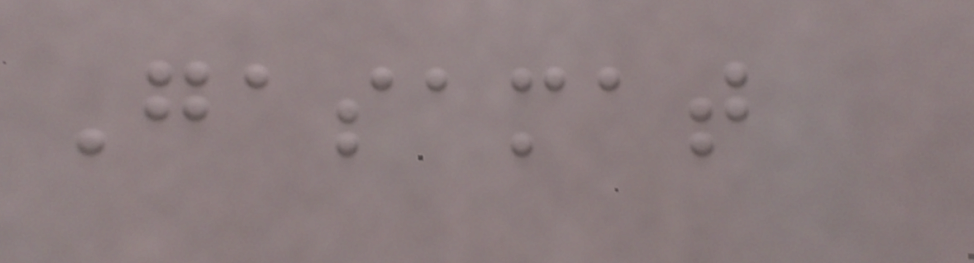Gasamat
